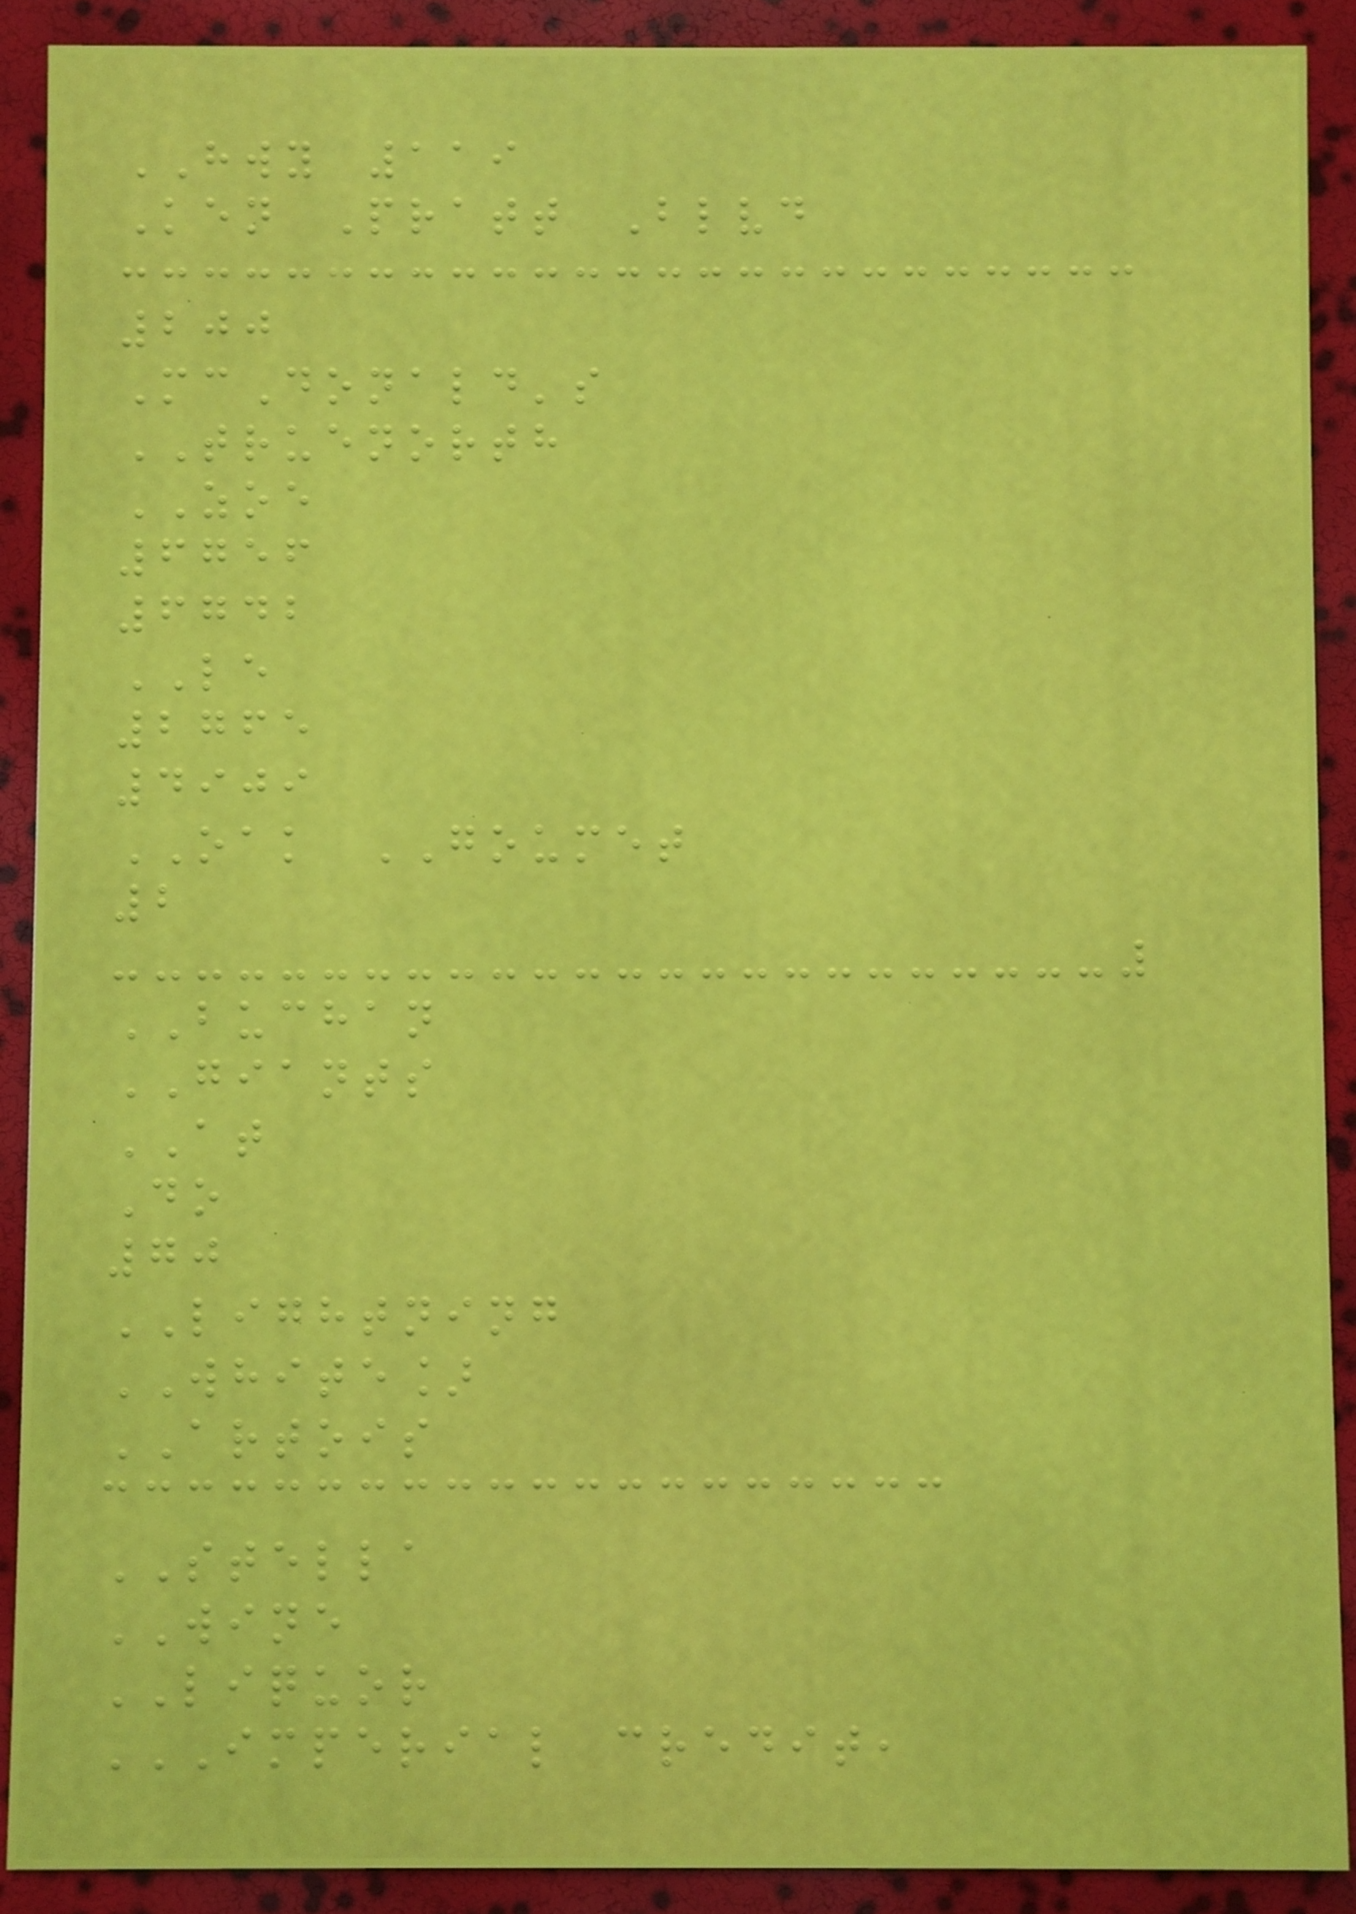HWY 119
Ken Pratt Blvd
200
McDonald's
TRUENORTH
ZOE
6756
6742
LE
2765
4909
OAK GOUMET
2
BUCHAN
GIANTS
AT
Do
70
LIGHTNING
WHITE]
ARTOIS
STELLA
WINE
LIQUOR
IMPERIAL CREDIT,
